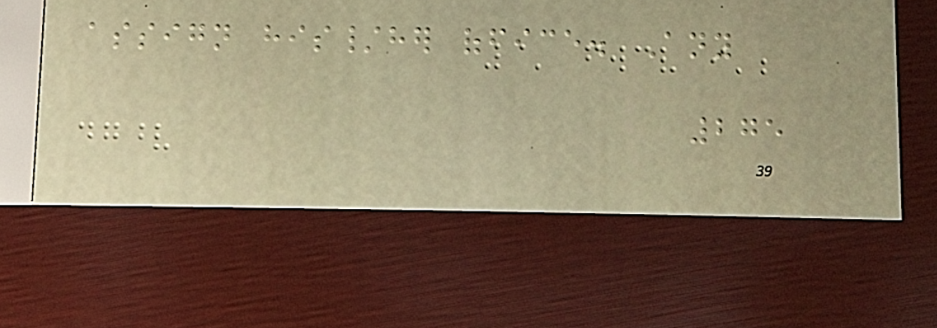assign his/her office. Any
275
